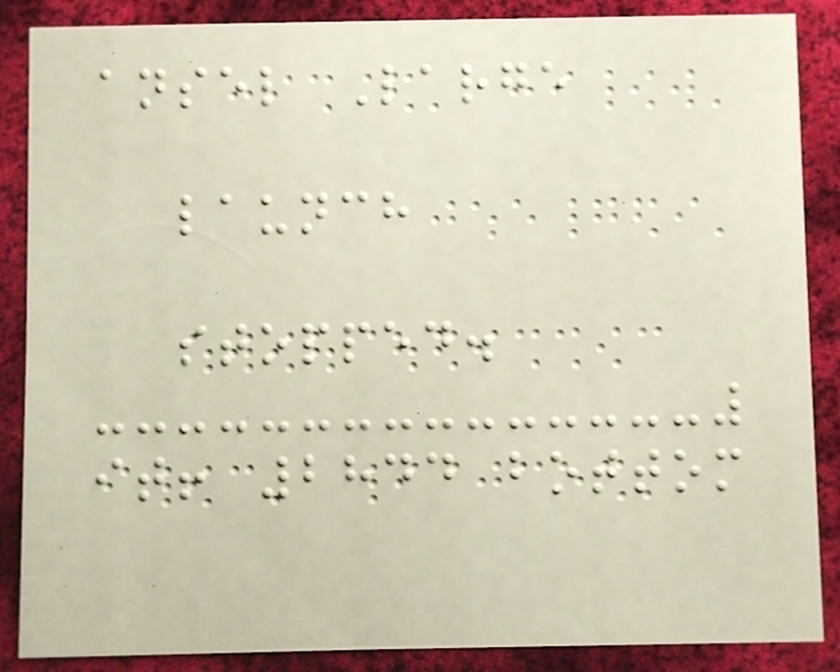ansel Large
launch
stopped.
it! 2844 bottom
